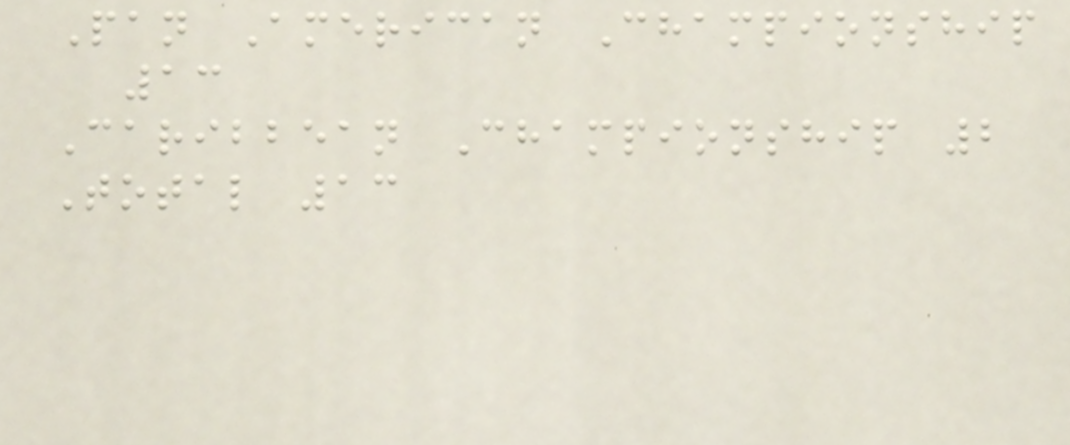Pan American Championship
13
Caribbean Championship 2
Total 13
